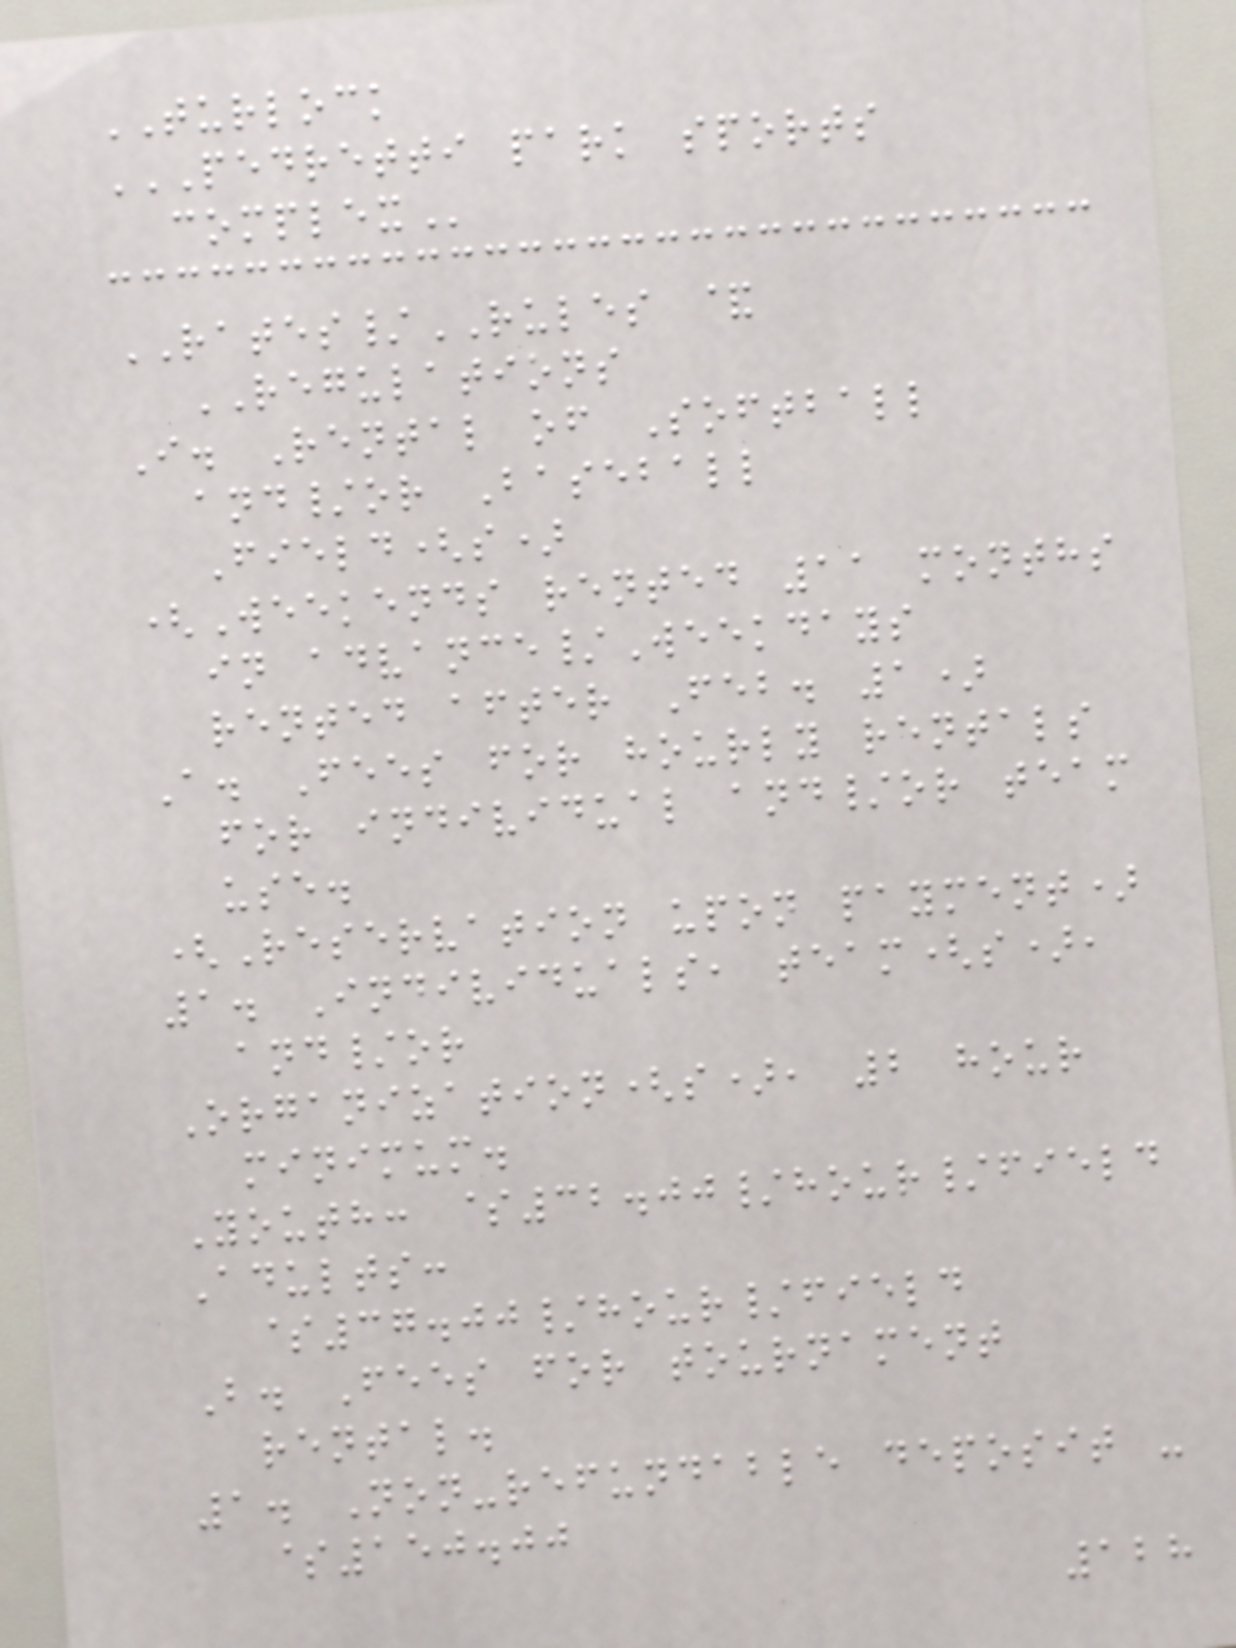TURLOCK
PEDRETTI PARK SPORTS
COMPLEX
RATES/RULES &
REGULATIONS
I. Rental of Softball
and/or Baseball
Field(s)
(Weekends rented 11 months
in advance/Weekdays
rented after Feb. 1)
A. Fees for hourly rentals
for individual and/or team
use.
(Reservation upon payment)
1. Individuals, team(s),
and/or
Organization(s), 2 hour
minimum.
Youth: $32.00/hour/field
Adults:
$37.00/hour/field
B. Fees for tournament
rental.
1. Non-refundable deposit -
$150.00
128
